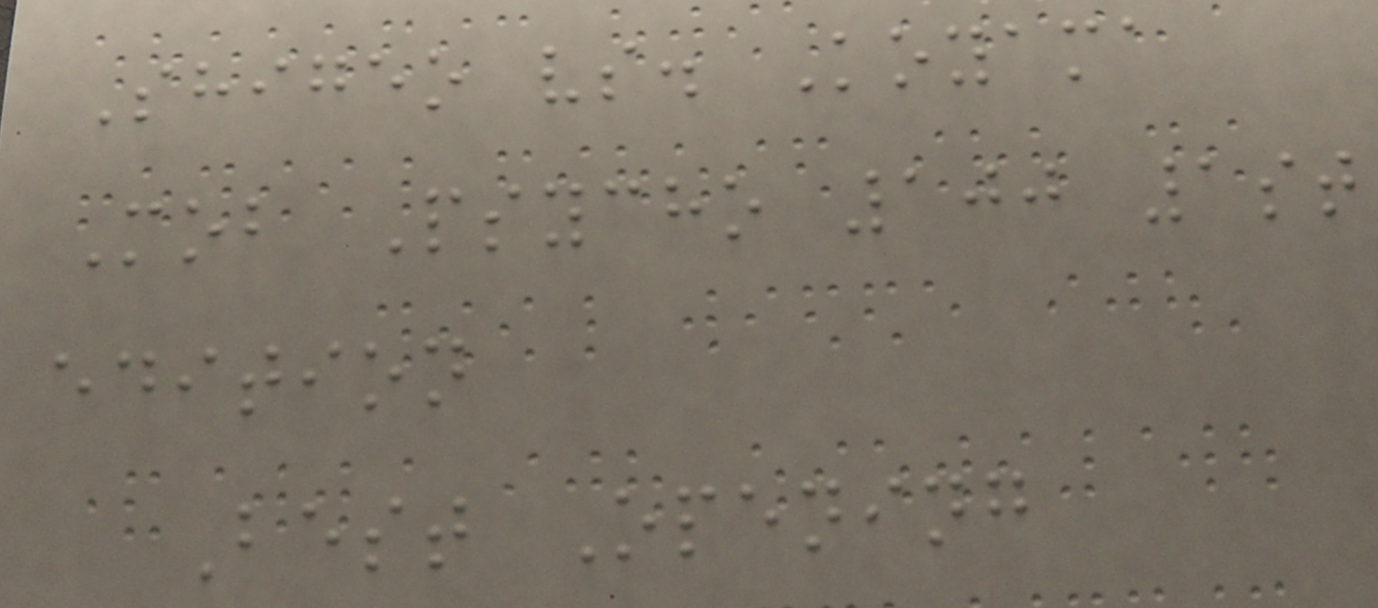Shigeo vs. Koyama
Mob Psycho 100 1st
edition
Best Opening
